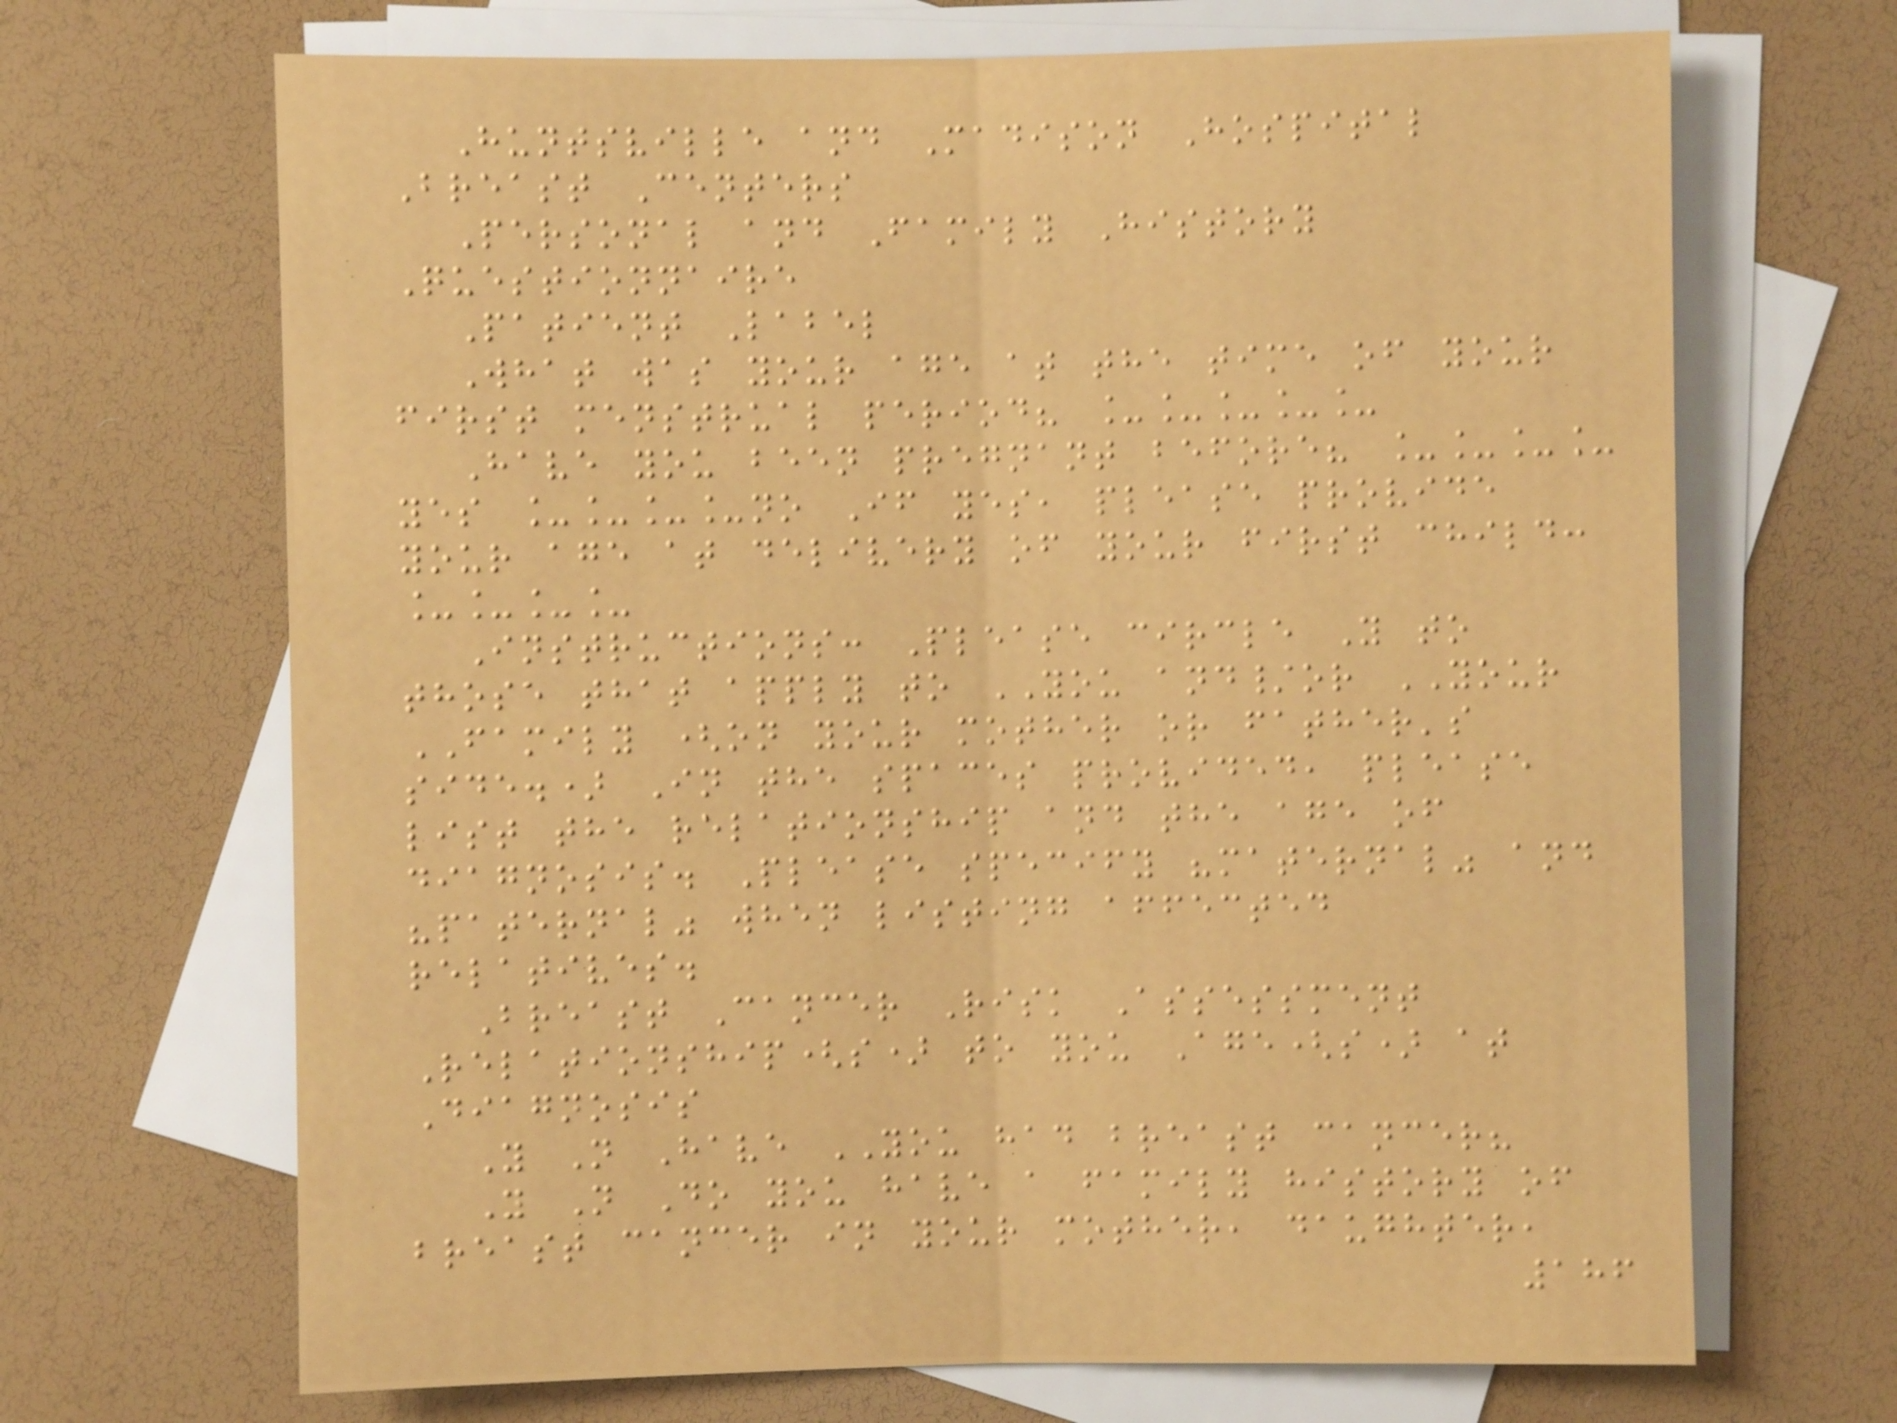Huntsville and Madison Hospital
Breast Centers
Personal and Family History
Questionnaire
Patient Label
What was your age at the time of your
first menstrual period? _____
Have you been pregnant before? ____
yes ____no If yes, please provide
your age at delivery of your first child:
____
Instructions: Please circle Y to
those that apply to YOU and/or YOUR
FAMILY (on your mother or father's
side.) In the spaces provided, please
list the relationship and the age of
diagnosis. Please specify "maternal" and
"paternal" when listing affected
relatives.
Breast Cancer Risk Assessment
Relationship(s) to you Age(s) at
Diagnosis
Y N Have YOU had breast cancer?
Y N Do you have a family history of
breast cancer in your mother, daughter,
186
